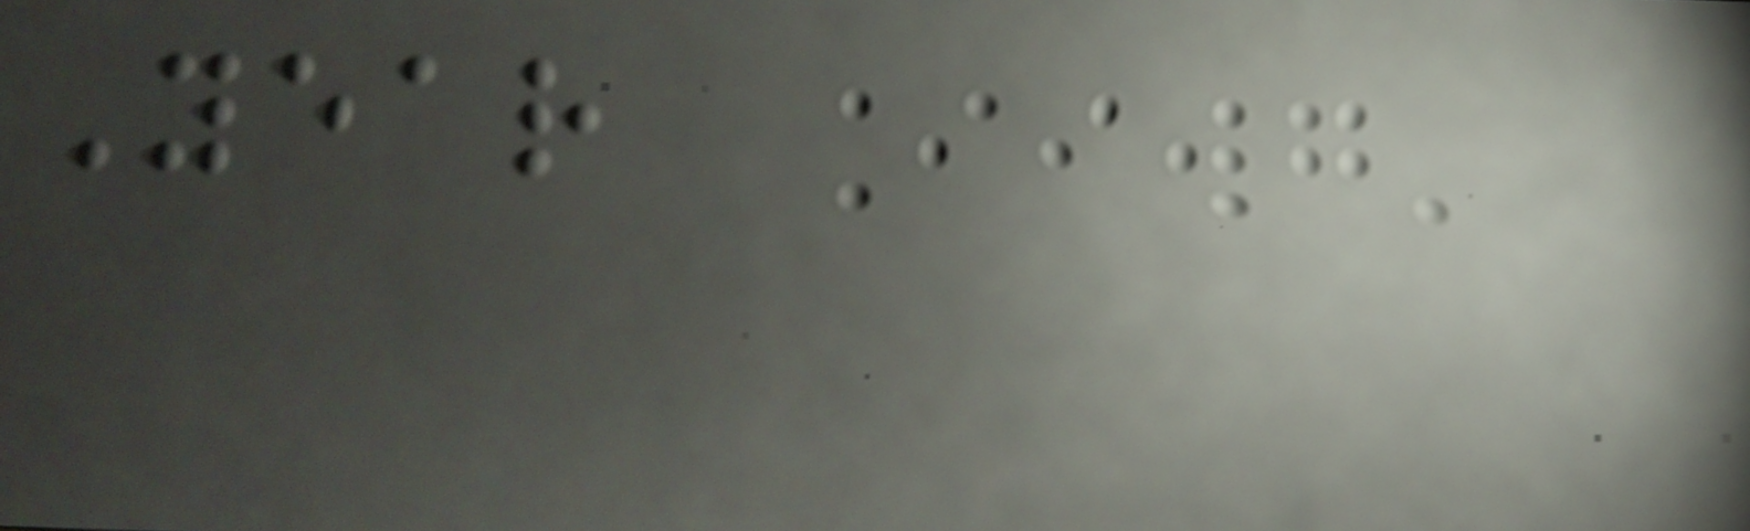Year
